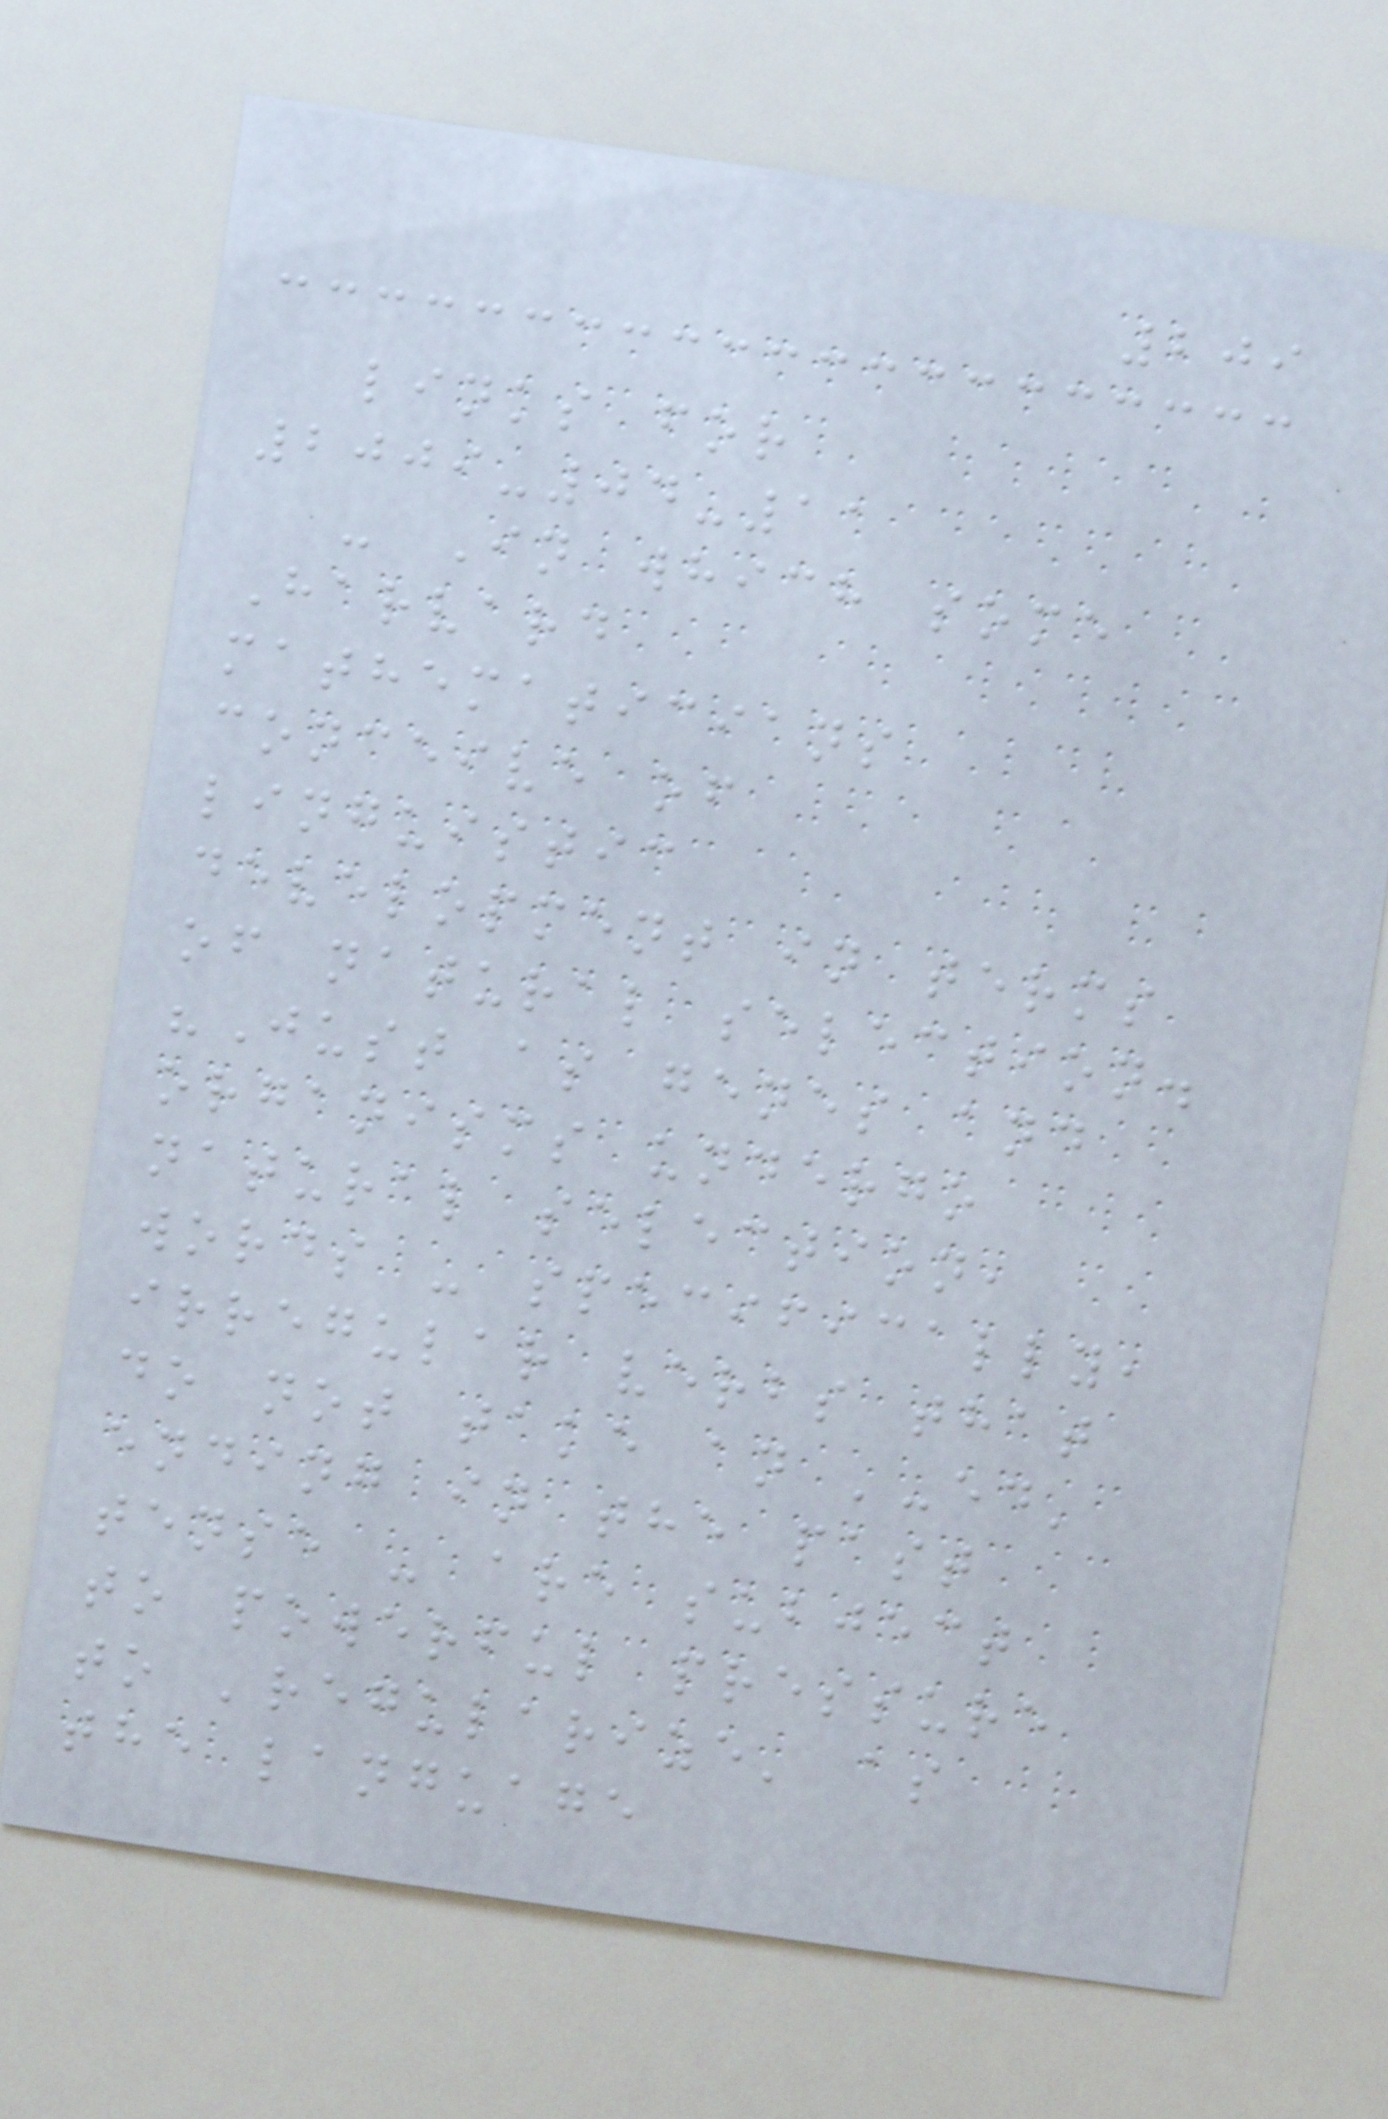209
links for
2009-04-11
- In which some
Harvard
mathematicians
conceive of
linguistic
development in terms
of natural selection.
"Just as genes and
organisms undergo
natural selection,
words - specifically,
irregular verbs that
do not take an '-ed'
ending in the past
tense - are subject
to powerful pressure
to 'regularize' as
the language
